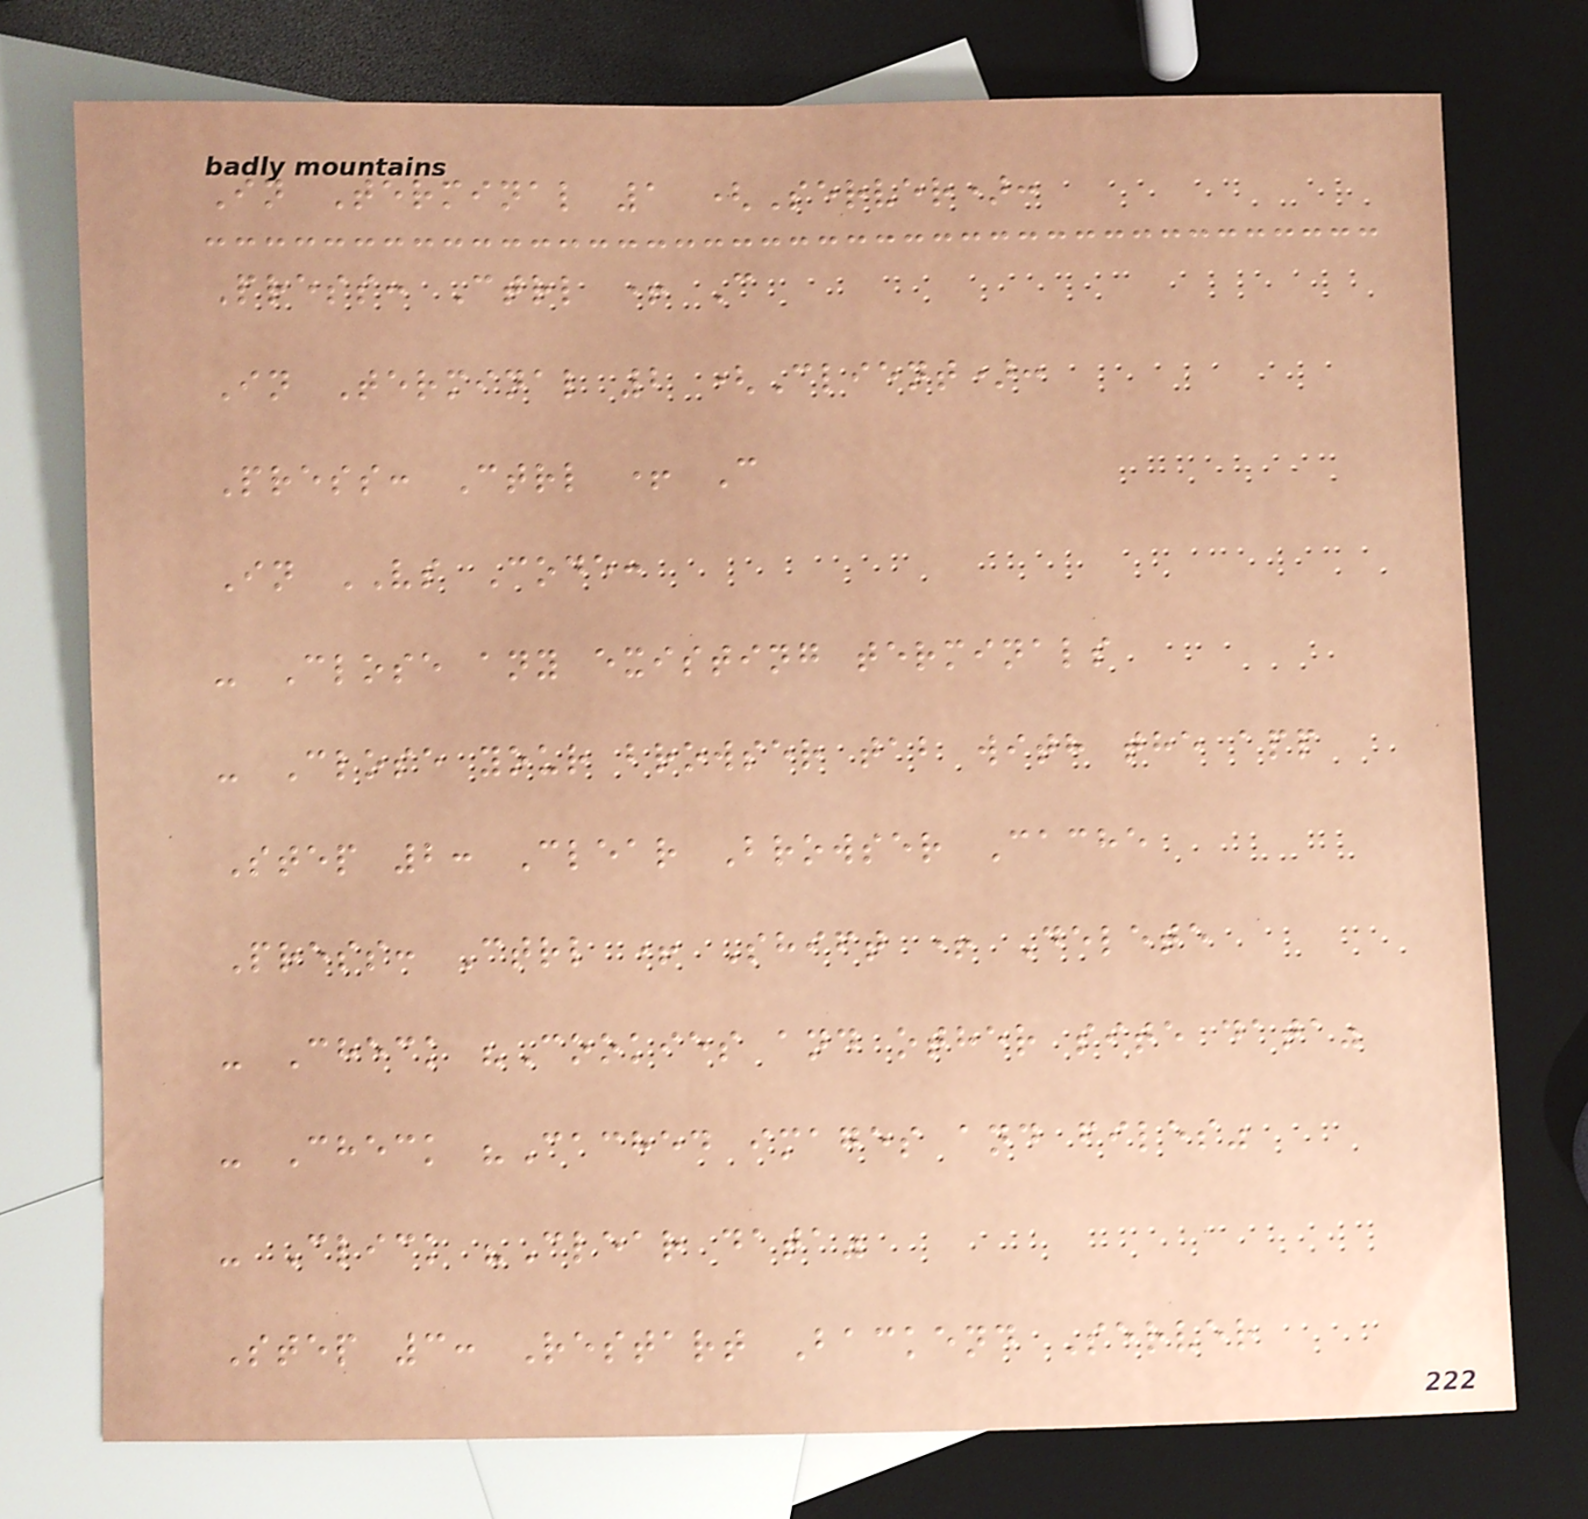In Terminal 1 (Server):
Press: Ctrl + C
In Terminal 2 (Client):
Press: Ctrl + C
In VS Code:
- Close any existing terminals
- Close your browser tab with the app
Step 2: Clear Browser Cache
Press: Ctrl + Shift + Delete
- Check "Cookies and other site data"
- Check "Cached images and files"
- Click "Clear data"
Step 3: Restart Backend Server
